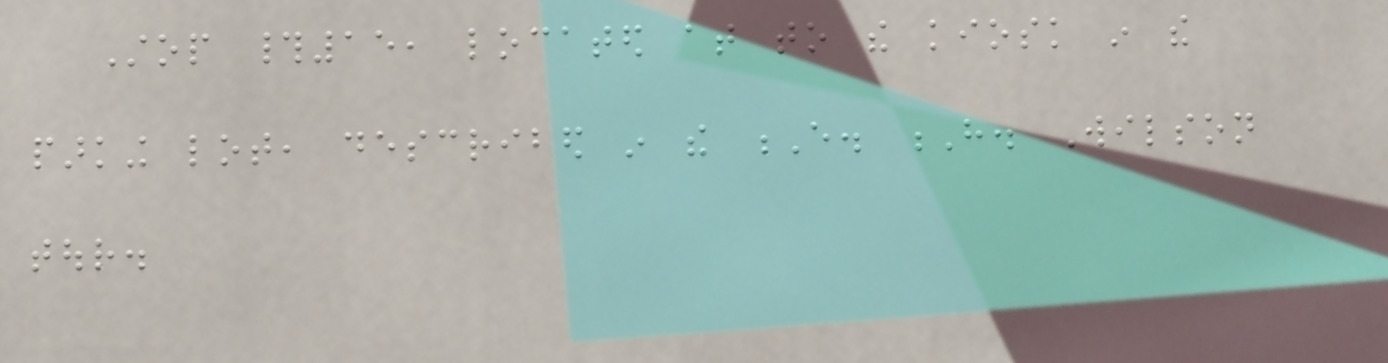Stop #15, located at to the kiosk in the
parking lot, described in the E. H. Wilson
tour.
